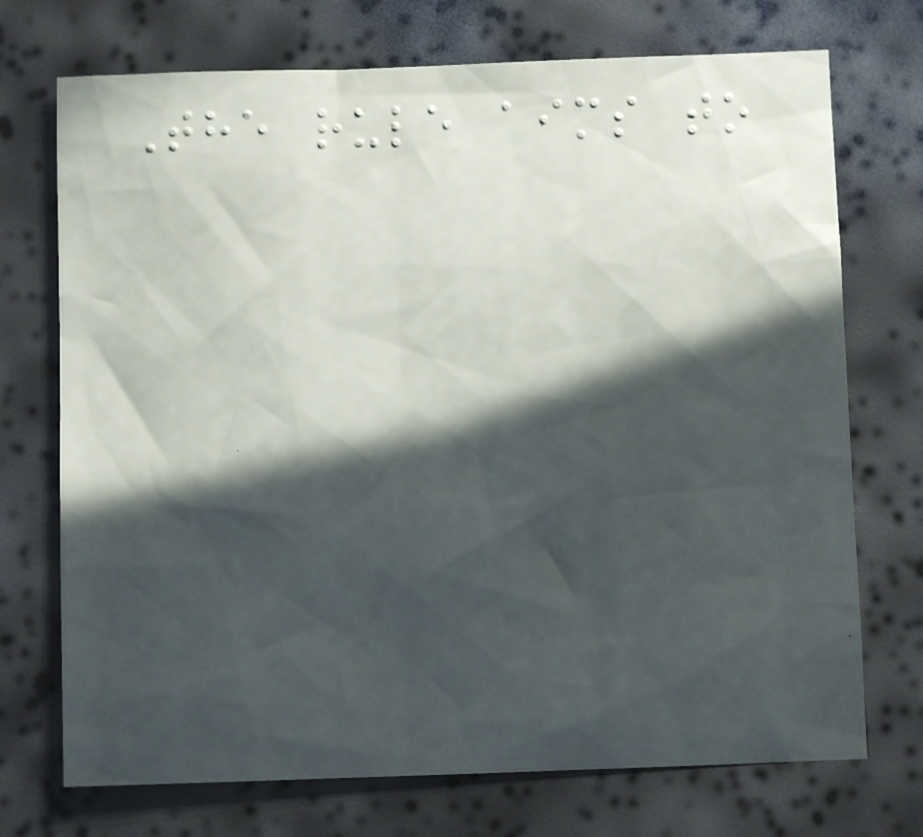The rule aims to
